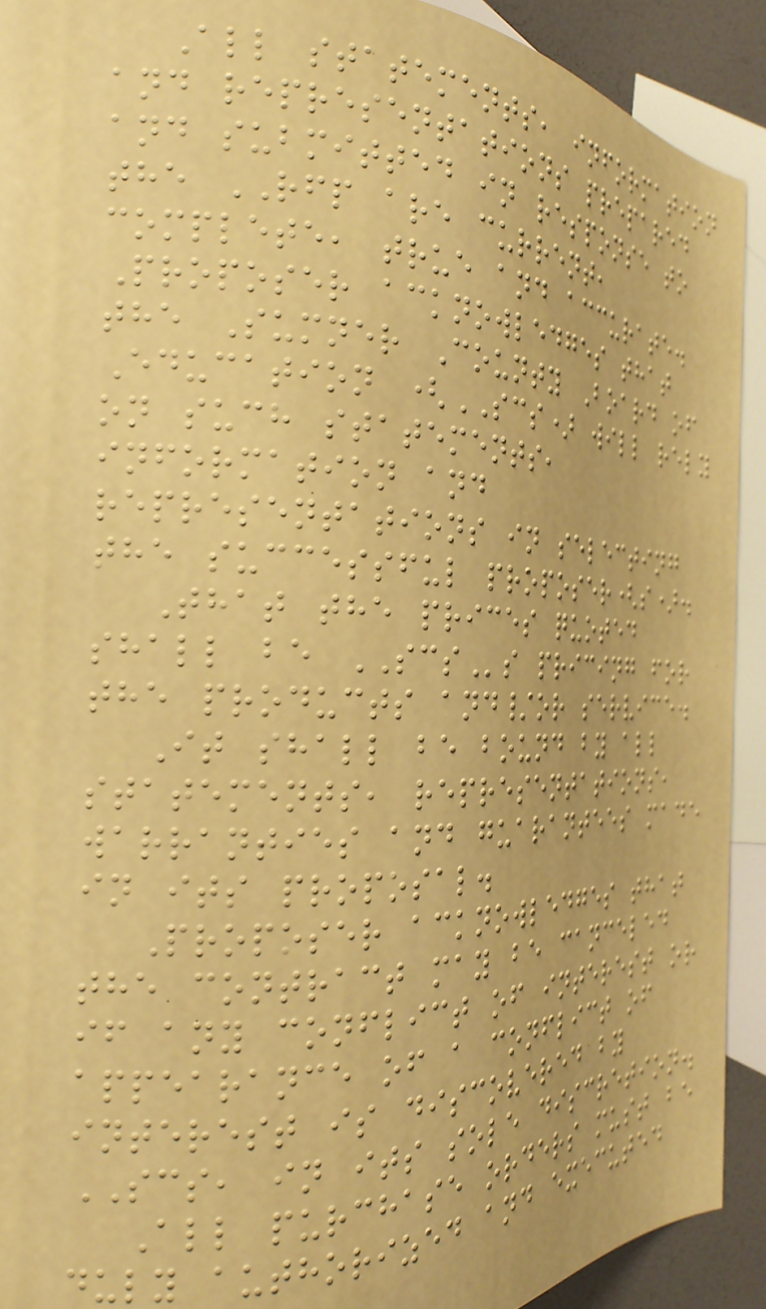All statements, information
and representations prepared
and submitted in response to
the RFP are current,
complete, true and accurate.
Proposer acknowledges that
the Sumner County Board of
Education (SCS) will rely
on such statements,
information and
representations in selecting
the successful proposer(s).
That the prices quoted
shall be SCSs pricing for
the products and/or service.
It shall be bound by all
statements, representations,
warranties and guarantees made
in its proposal.
Proposer acknowledges that
the contract may be canceled
if any conflict of interest or
appearance of a conflict of
interest is discovered by
SCS, in its sole discretion.
All purchase orders must be
duly authorized and executed
